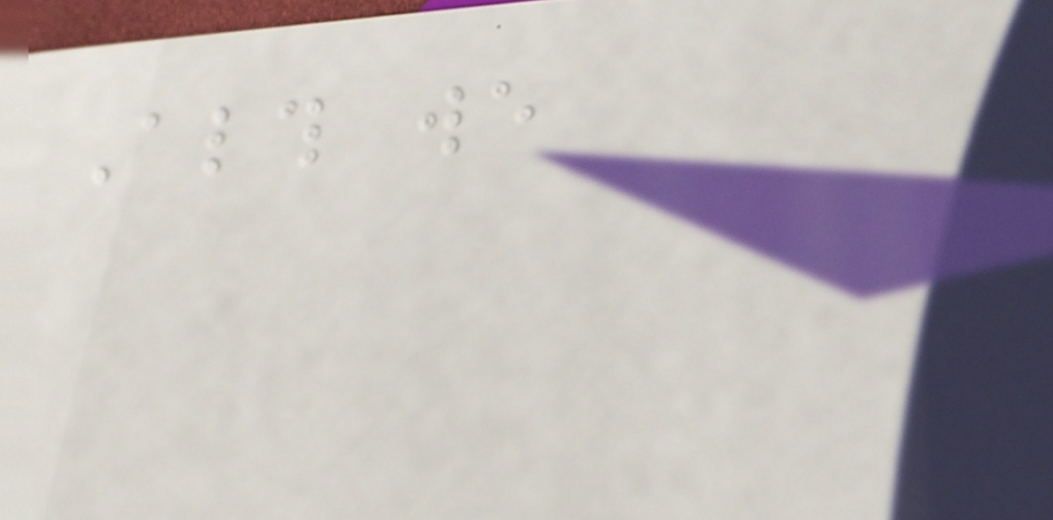Although we
